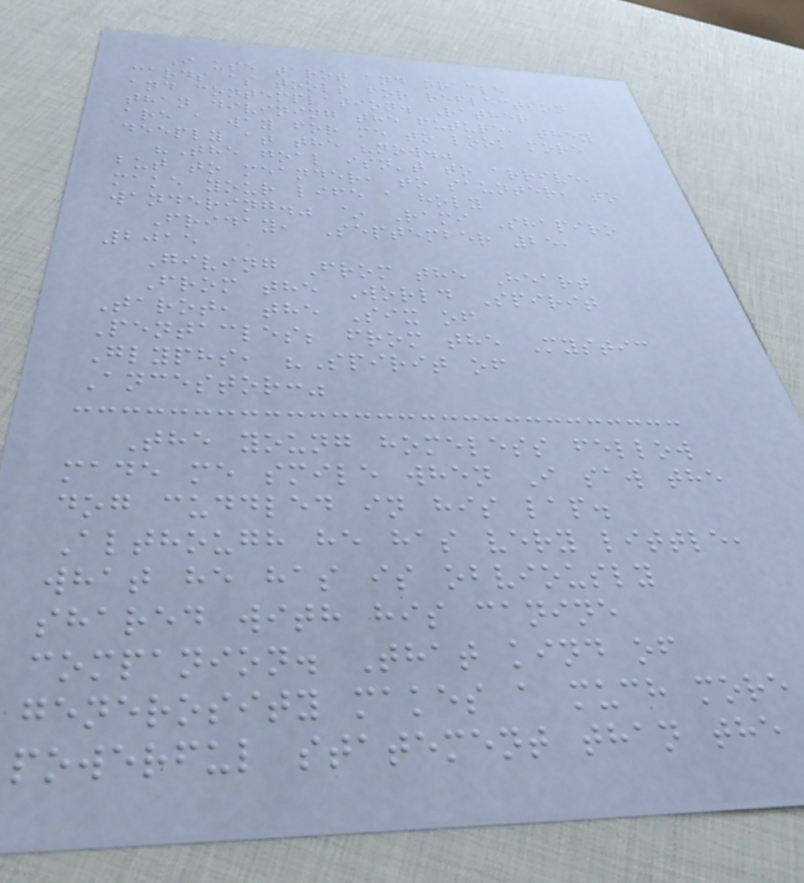I use tarot and oracle
cards as tools for reflection
and contemplation. Rather
than divining the future, they
are a way for me to look more
deeply at the "now."
"The goal isn't to arrive,
but to meander, to saunter, to
make your life a holy
wandering." ~ Rami Shapiro
Friday, September 25,
2015
Giving From the Heart
From the World Spirit
Tarot, the Six of
Pentacles; from the Mystic
Glyphs, "Spirit of
Ancestor:"
The young homeless fellow
made me smile when I saw the
dog cuddled in his lap.
Although he has very little,
what he has is obviously
shared with his canine
companion. That kind of
generosity makes a much more
powerful statement than the
